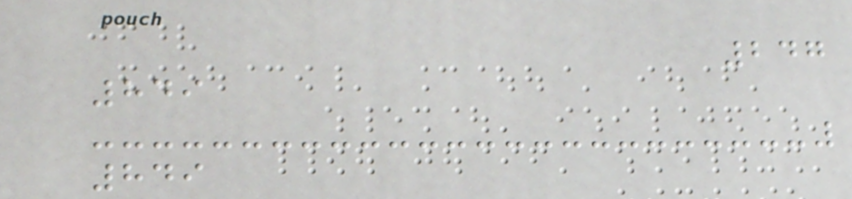247
849
849
